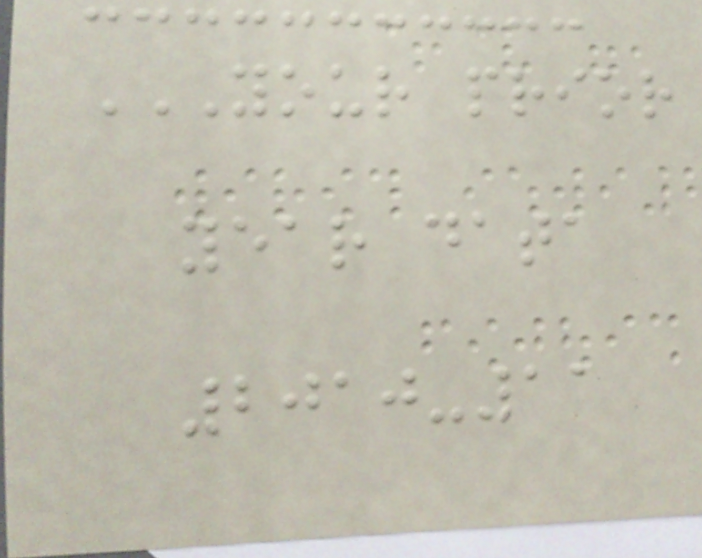YOUR PRIOR
YEAR DATA
2010-11
